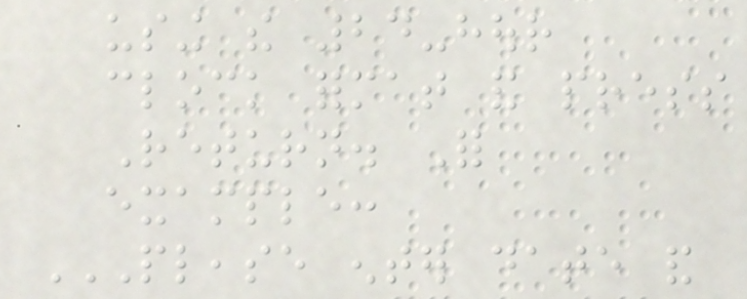using the 24-hour
clock format and press
Return. For
example:
PLEASE ENTER DATE AND
